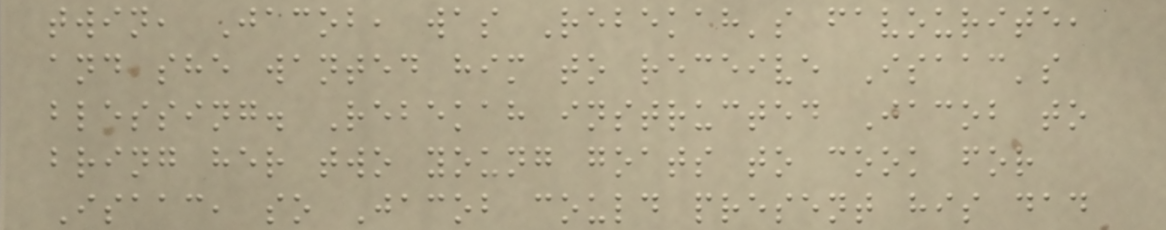twin, Jacob, was Rebekah's favourite,
and she wanted him to receive Isaac's
blessing. Rebekah instructed Jacob to
bring her two young goats to cook for
Isaac, so Jacob could present his dad
